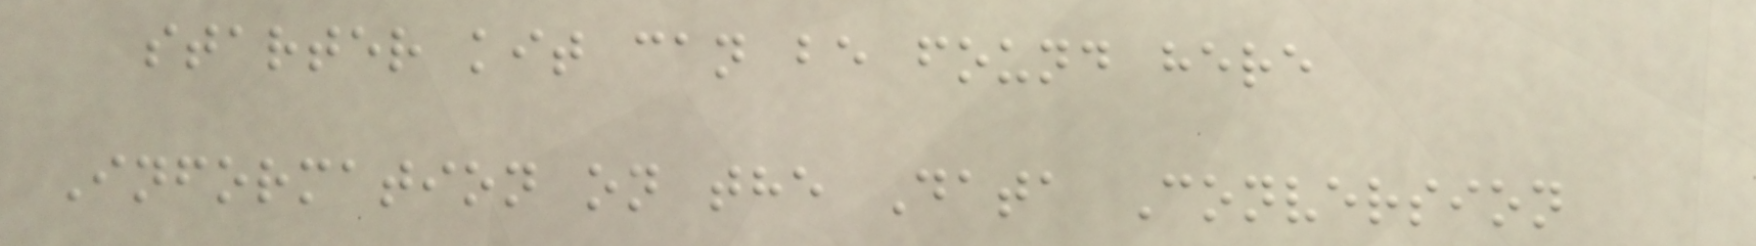starter kit can be found here
Information on the Data Conversion
